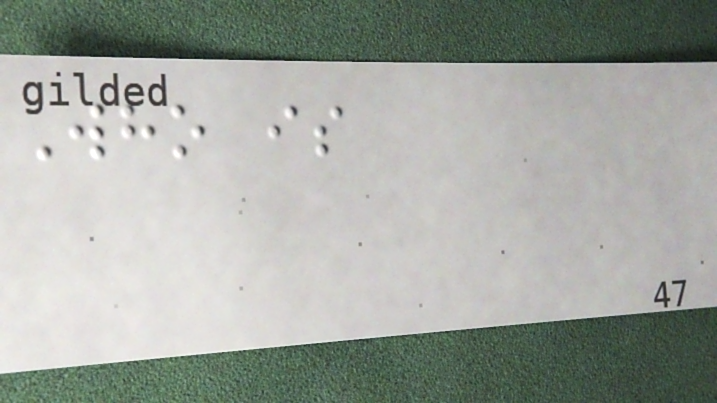Who is
